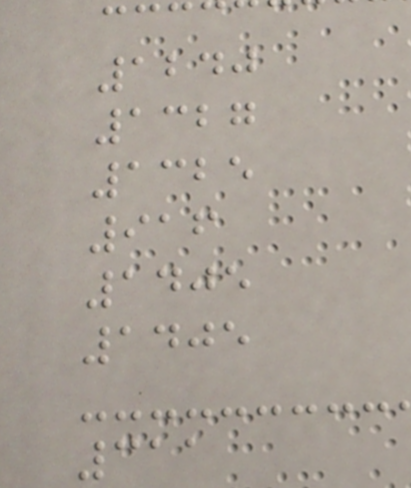1240
1327
1325
916
1405
1405
311
